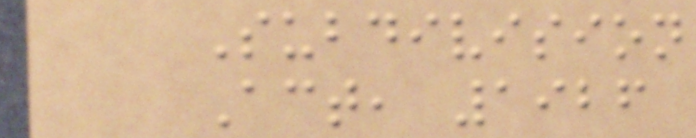Subdivision
Act, 1926
